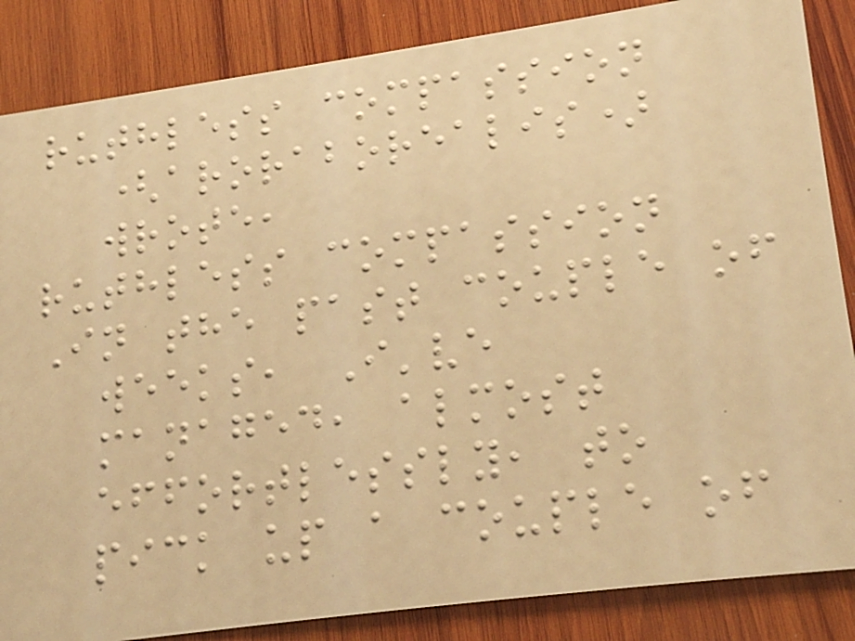ruthless compassion
(aroraborealis)
wrote,
ruthless compassion
In the past couple of
weeks, I've
managed, almost
effortlessly, to
pick up a couple of
